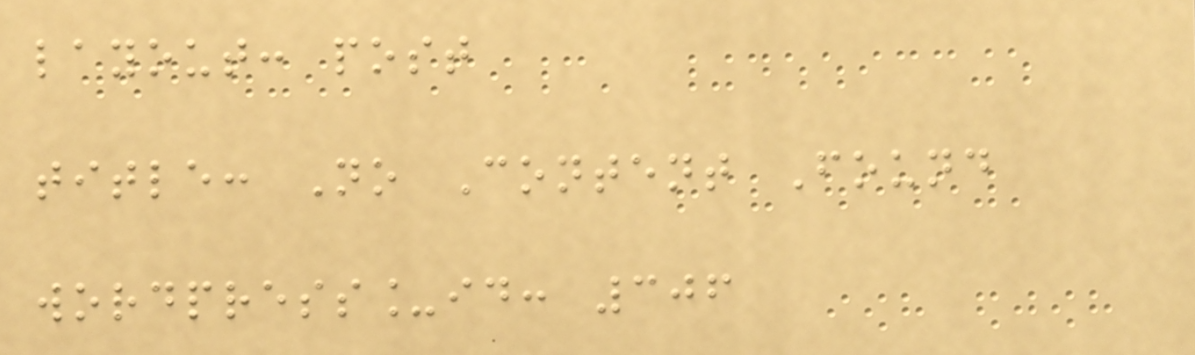layout: post
title: No Content Found
wordpress_id: 306
